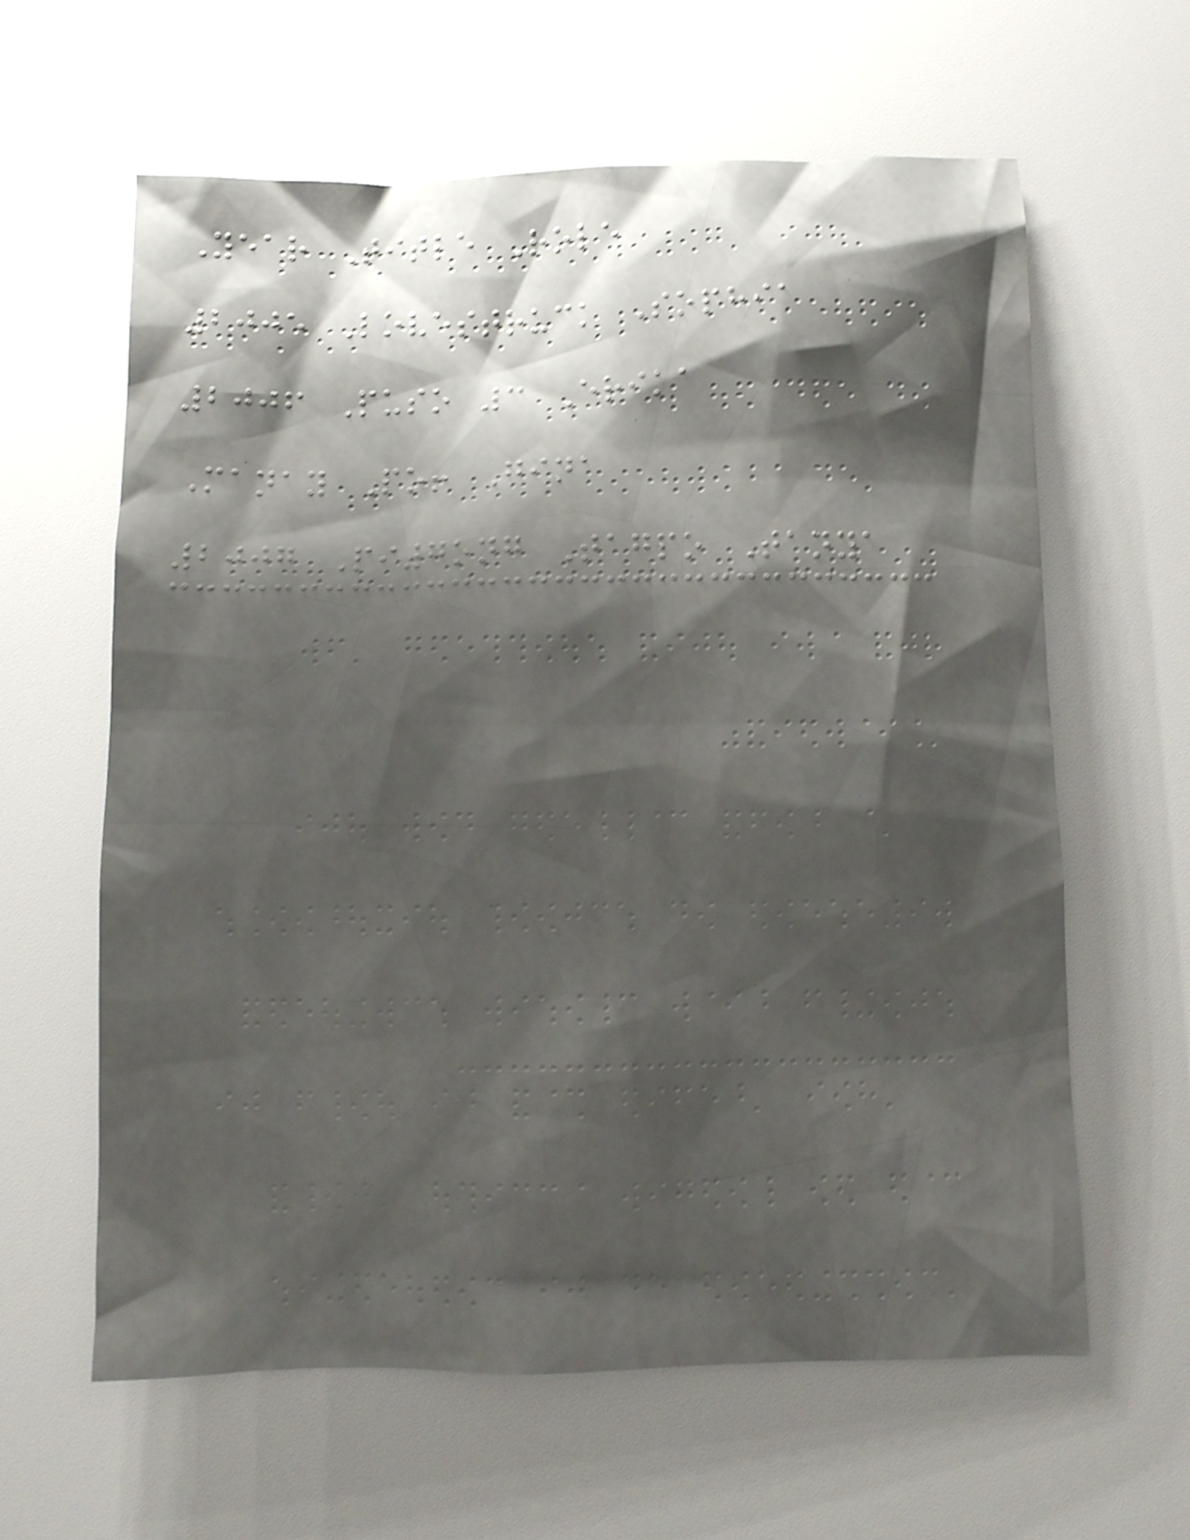Year Title Role
2005 Lovestruck Sophia
2006 Puso 3 Erika
Manay Po! Gina
2007 Pi7ong Tagpo Tanya
